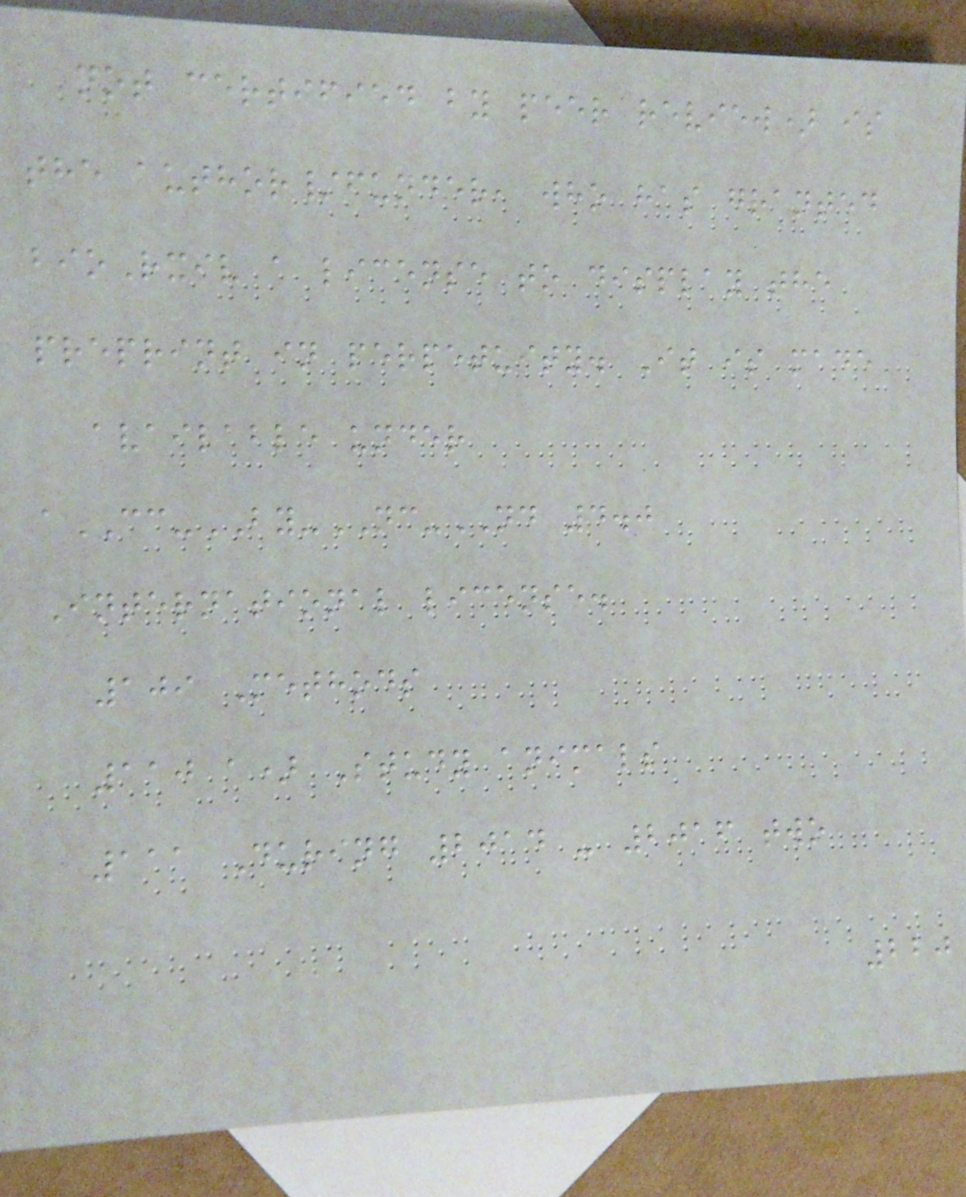not certified by peer review) is
the author/funder, who has granted
bioRxiv a license to display the
preprint in perpetuity. It is made
available under
aCC-BY-NC-ND 4.0
International license.
109 Methods
110 a) Study animals
111 During 2014 - 2016 two
220
